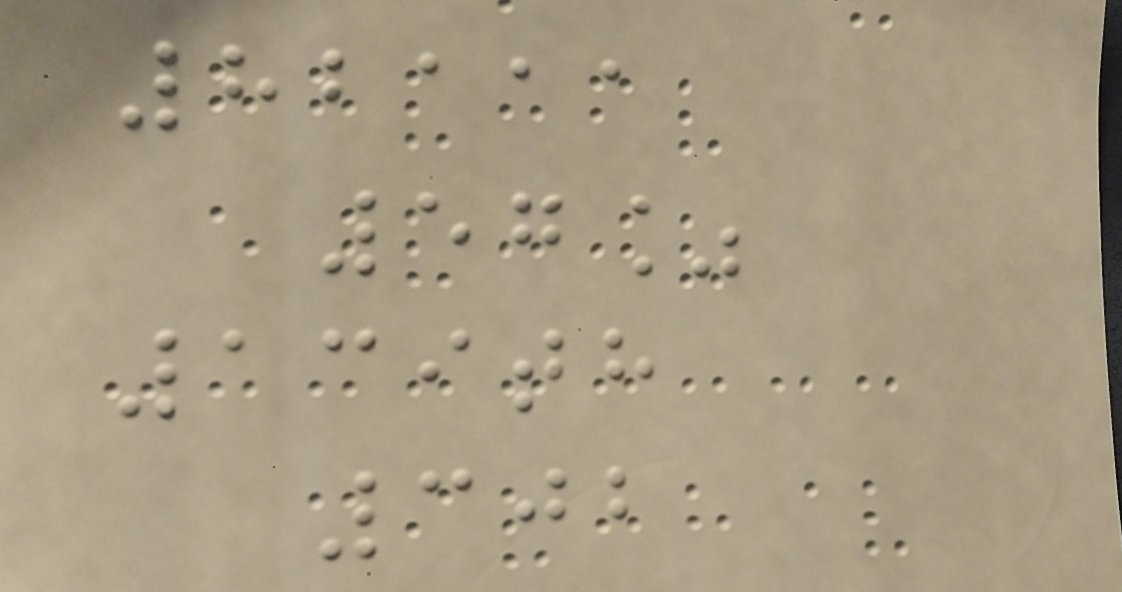82111
57%
139th
302
